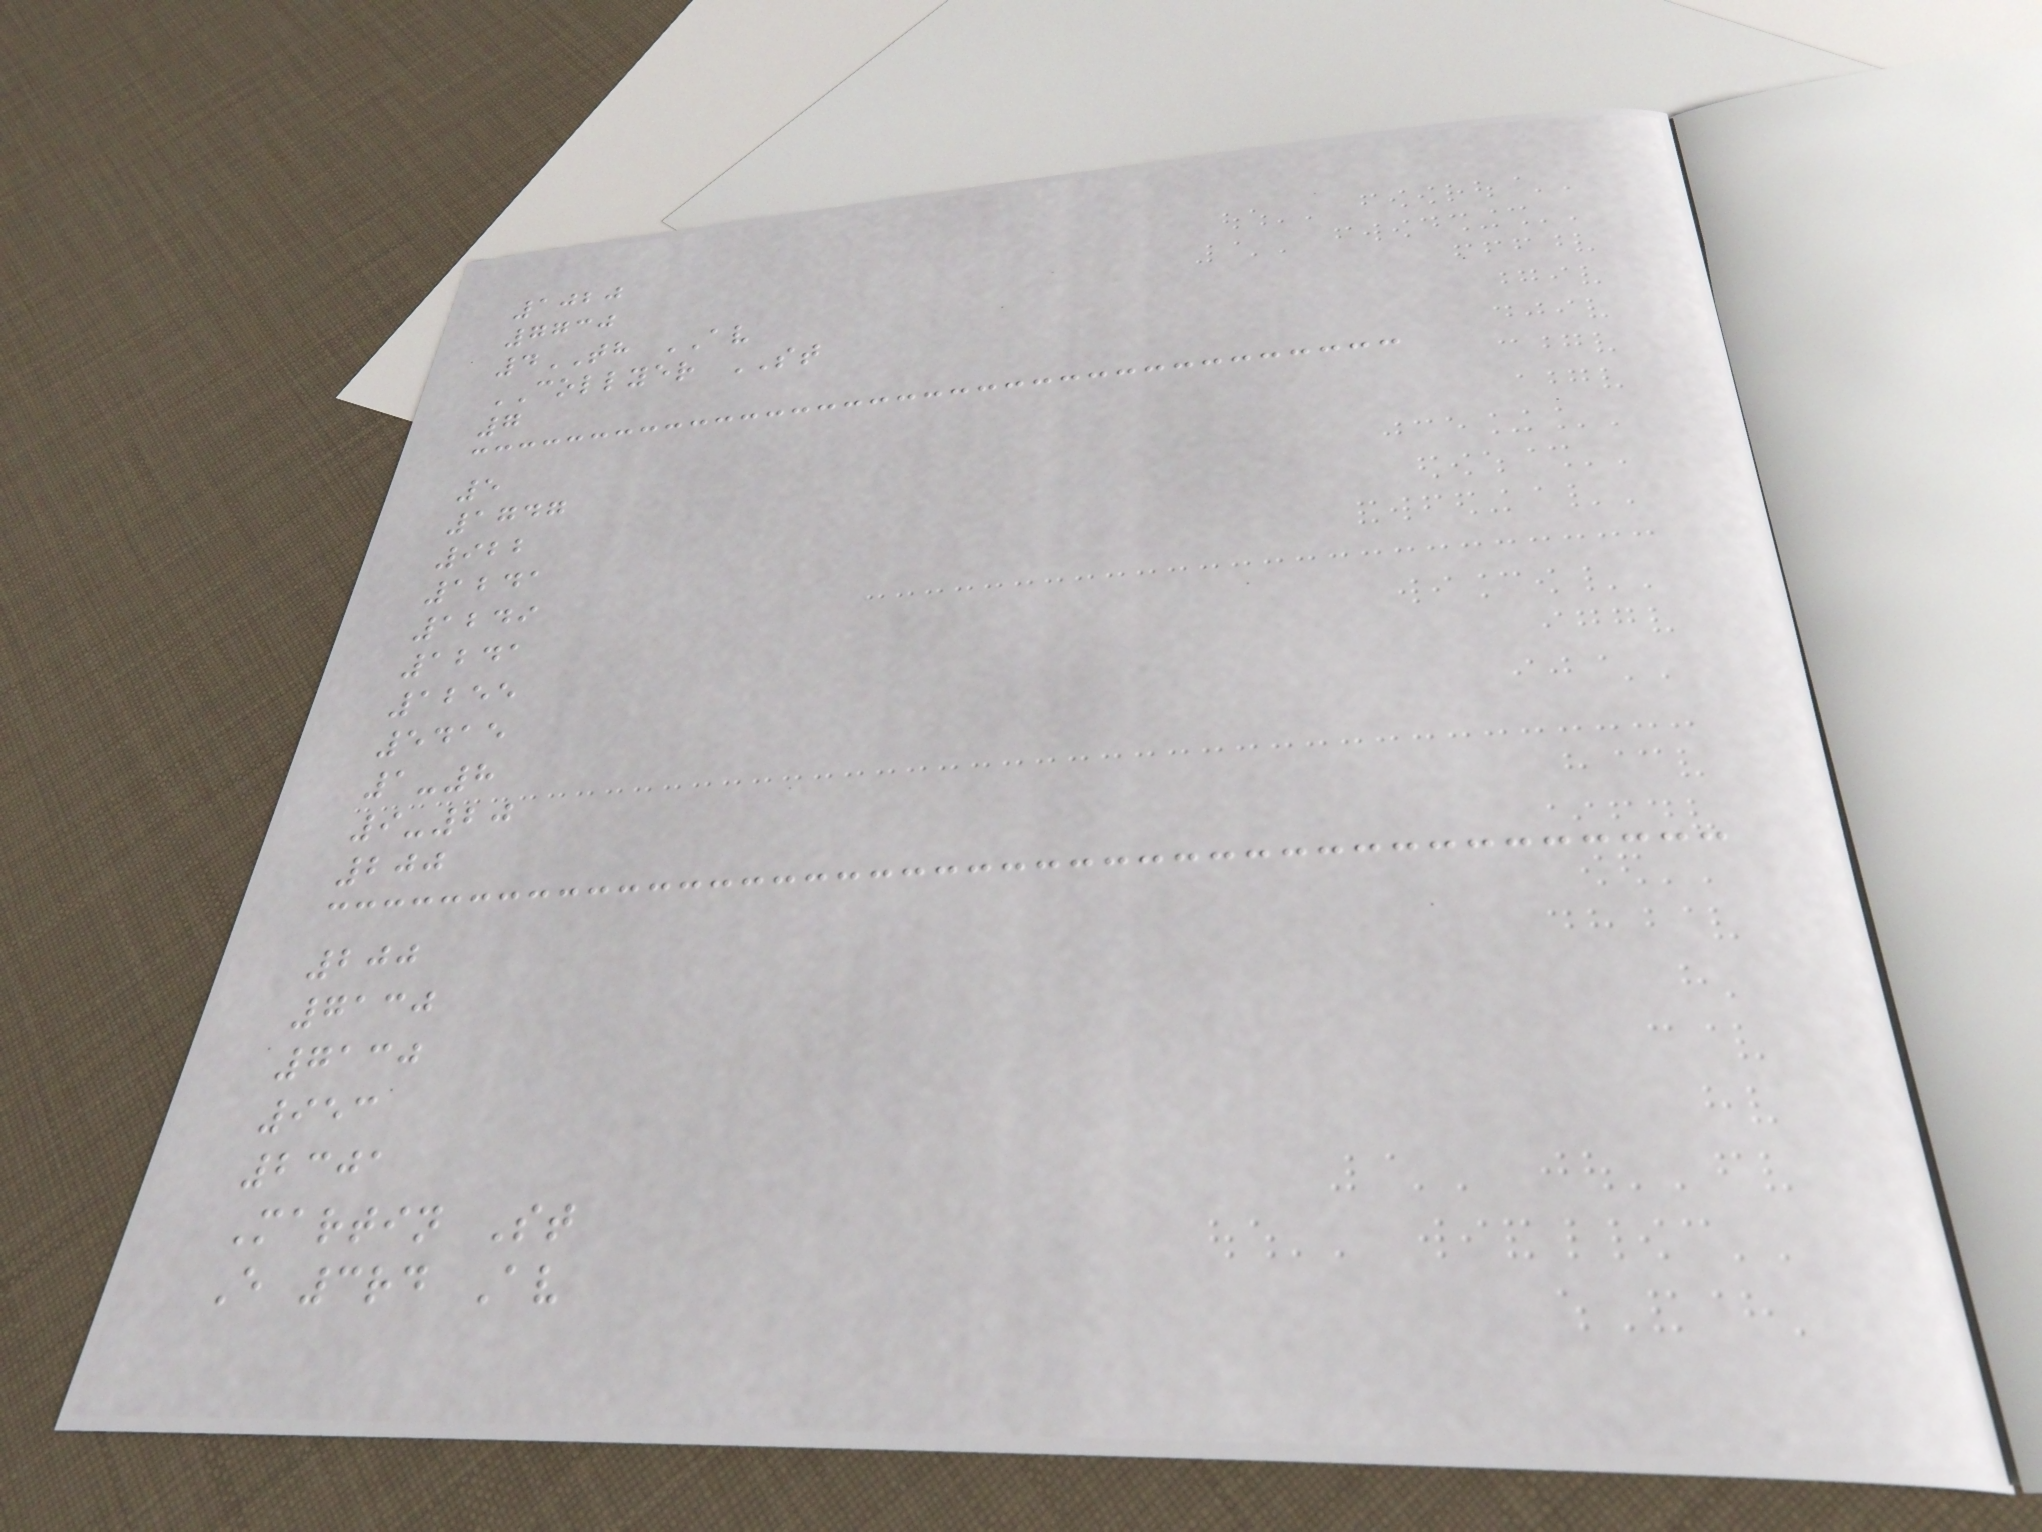1020
7730
4TH AV
COLLYER ST
7
5
1747
922
1241
1249
1241
1255
5415
1-8
9-20
200
200
7130
7130
953
2301
Martin St
E 3rd Av
